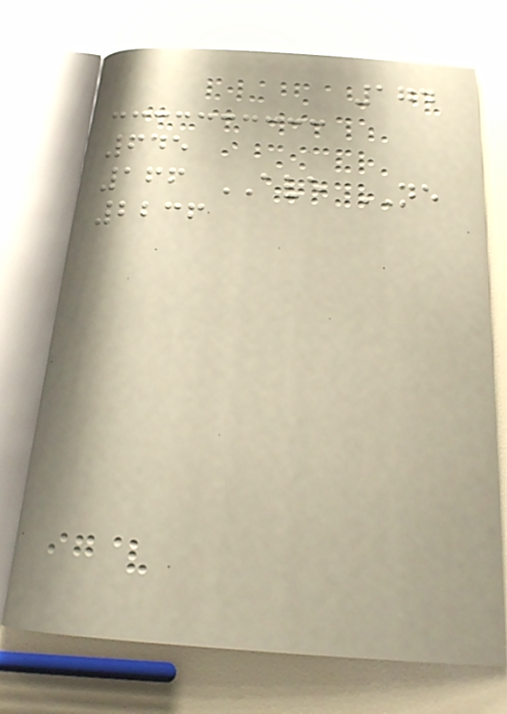174
645
166 AVE NE
2236
